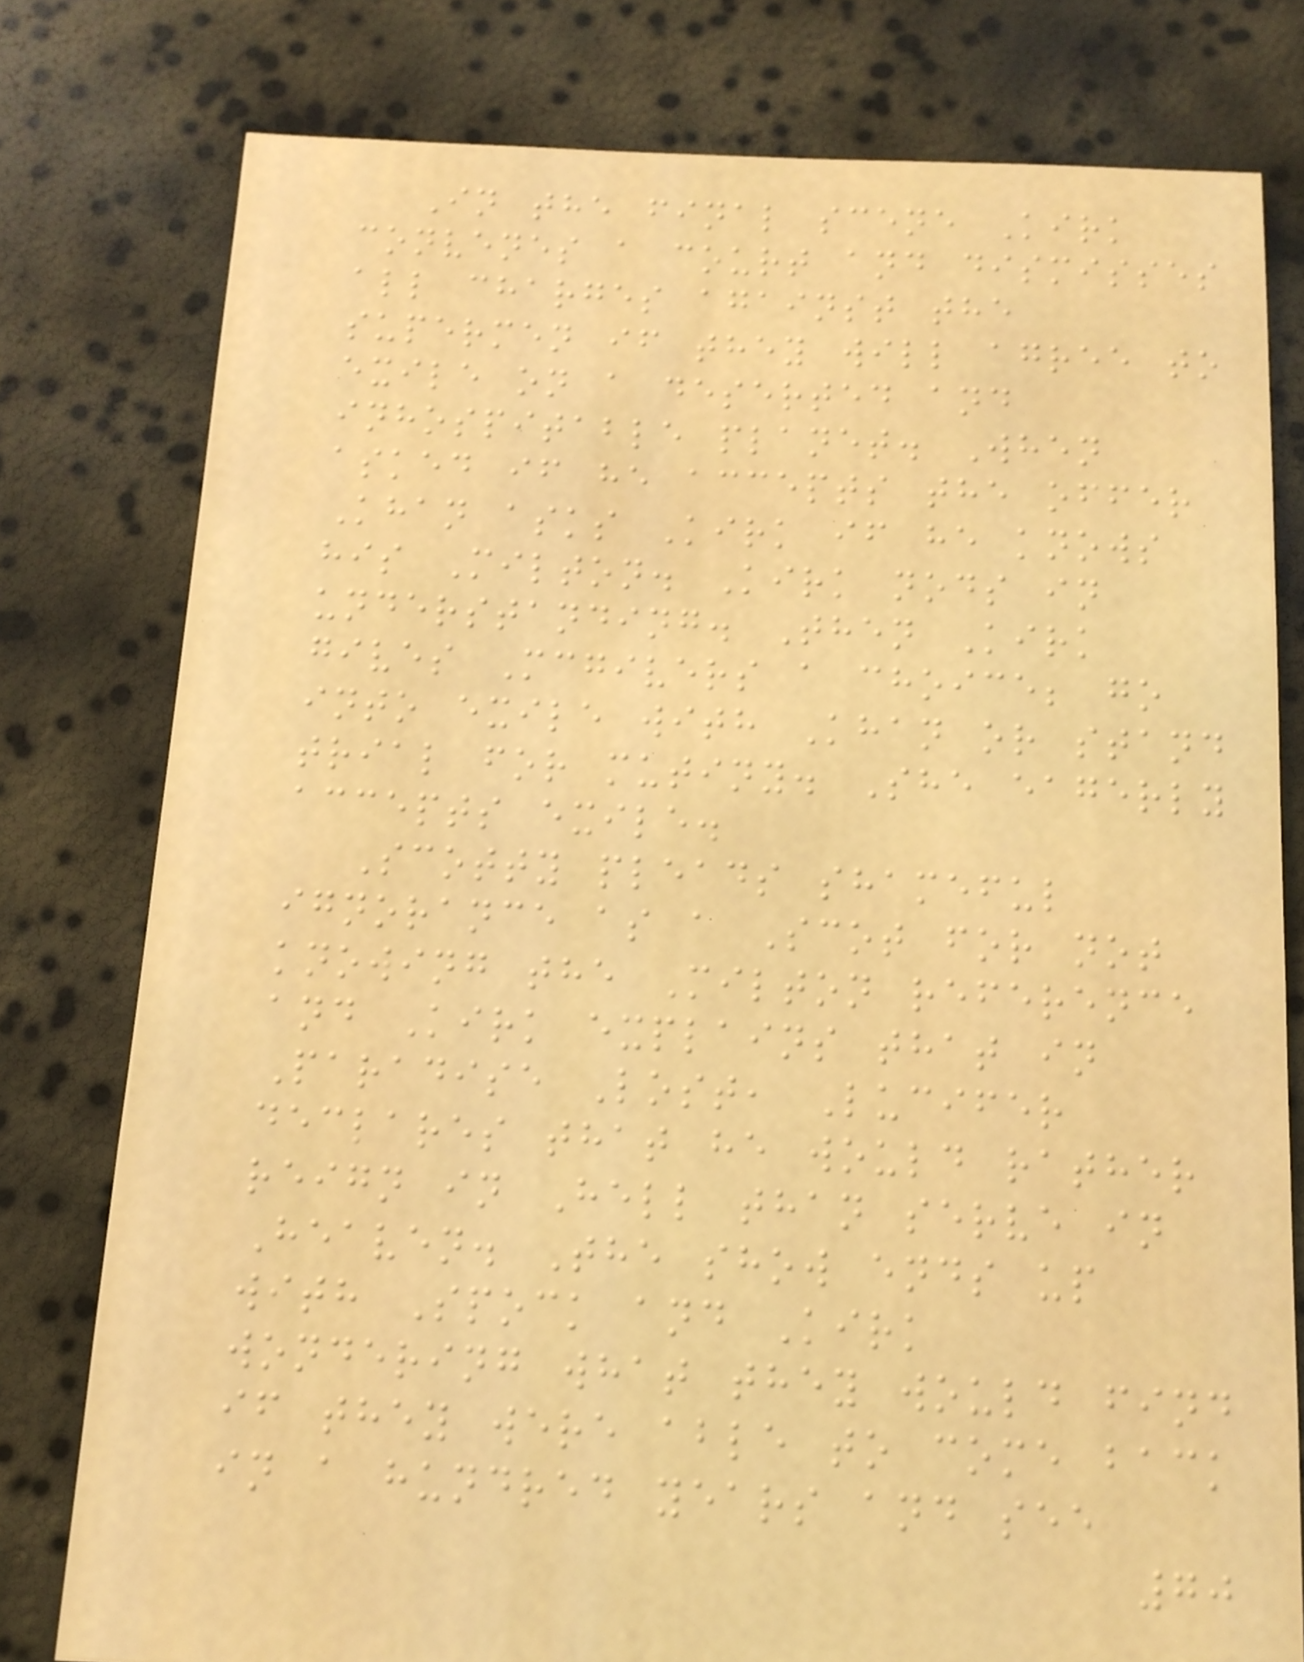In the final scene Kirk
convenes a court and dismisses
all charges against the
supermen if they will agree to
exile on a deserted and
inhospitable planet. When
asked if he accepts the offer
Khan asks Kirk if he knows
his Milton. Kirk nods in
understanding. Then Kirk
gives Mcgivers a choice; go
into exile with Khan or stand
trial for mutiny. She eagerly
accepts exile.
Scotty pleads shameful
ignorance as a Scot for not
knowing the Milton reference
and Kirk explains that in
Paradise Lost, Lucifer
declares that he would rather
reign in Hell than serve in
Heaven. The show ends up
with Spock and Kirk
wondering what they would find
if they were able to come back
in a hundred years and see
70
